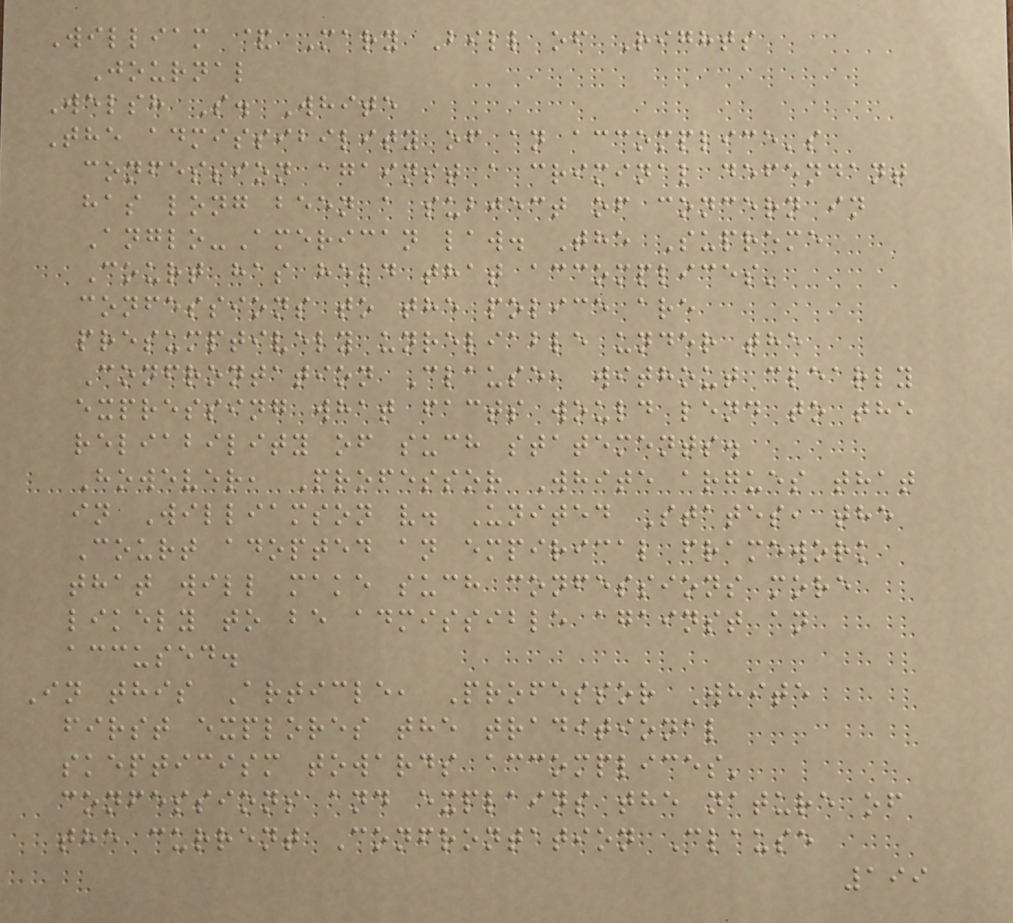William & Mary Bill of Rights
Journal
Welsh S. White
The admissibility of an accomplice's
confession against a criminal defendant
has long been a subject of concern in
Anglo-American law. The Supreme
Court has held that accomplices'
confessions to the police are
presumptively unreliable under the
Confrontation Clause, without clearly
expressing what facts would lend to the
reliability of such statements.
However, Professor White argues that
in Williamson v. United States, the
Court adopted an empirical framework
that will make such confessions more
likely to be admissible against an
accused.
In this Article, Professor White
first explores the traditional
skepticism towards accomplices'
confessions and explains the nature of
the current Confrontation Clause
199
